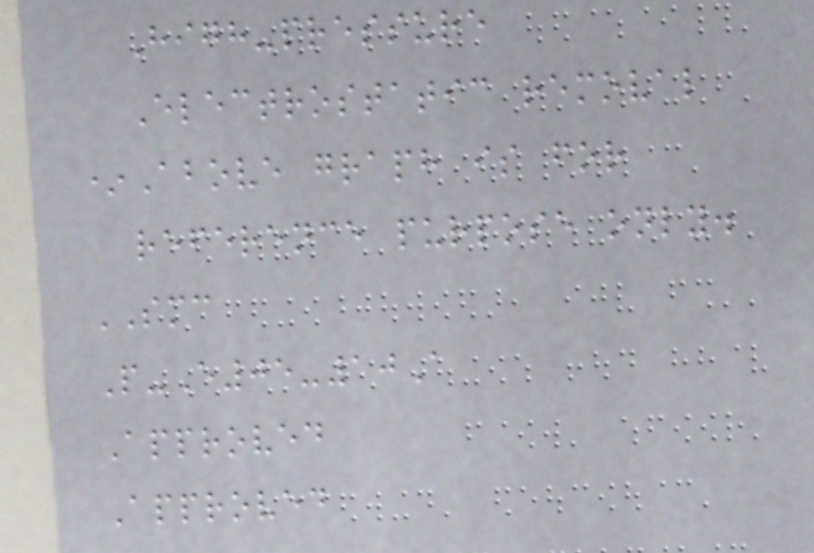High-pressure
Electrostatic removal
*Above graph is for
reference purpose only.
SMC
P-E05-10A
Approved
Approved
